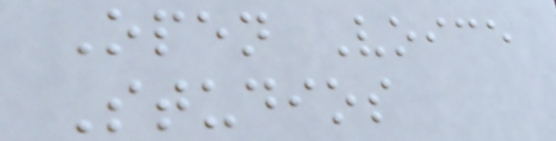Open Voice
Studios
